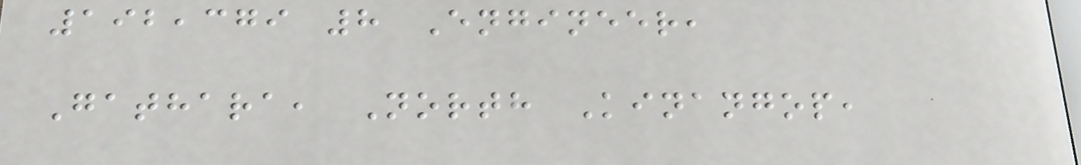192,379 8 Engineer,
Gathara, North Kinangop,
